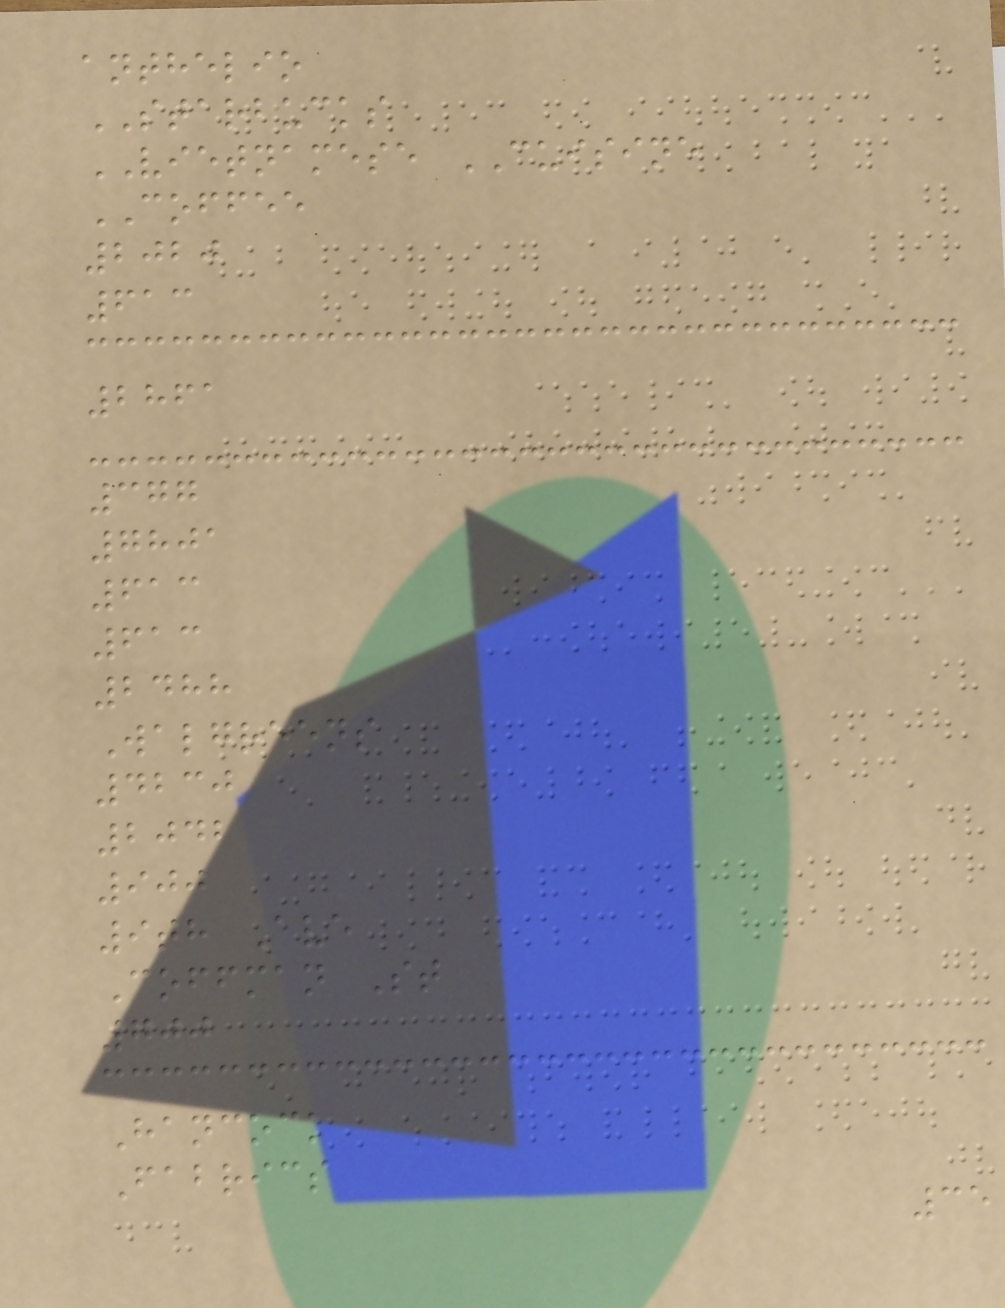anthelio
STARBUCKS
VIETNAMESE CUISINE
COFFEE
2020
613
2861
377
7801
613
613
2488
Walgreens
4230
2042
900
9th Ave
Coffman St
700
Hancock
Fabrics
35
